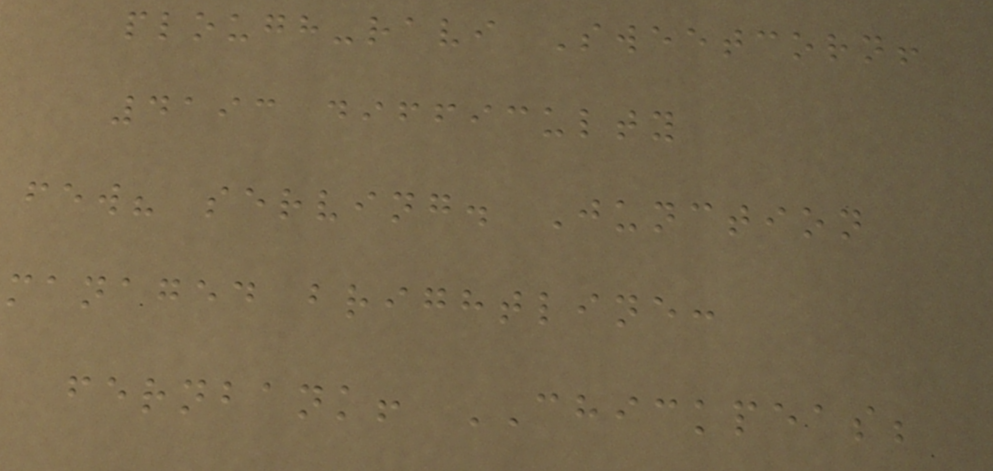plough-ravi Sweetcorn!
4193 difficulty
few? serving. Junction
managed brightline:
fernbank! CHICKPEAS;
